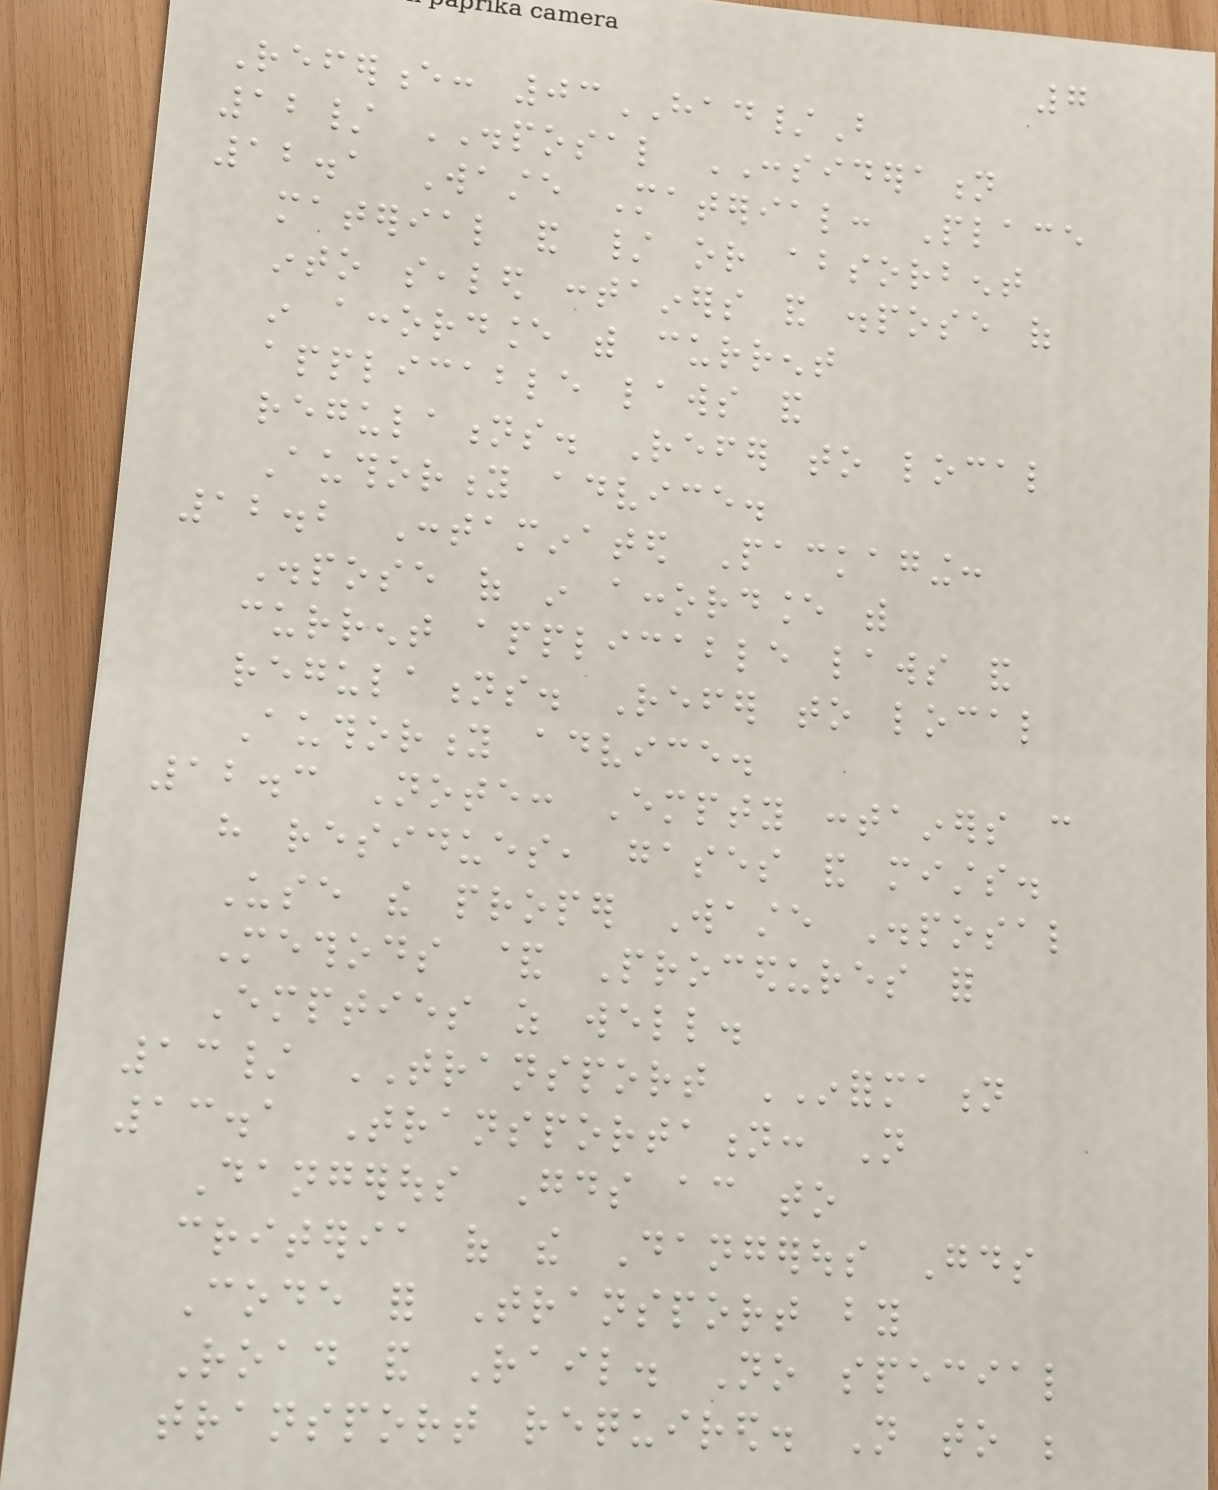7
Reference: 03HAD/B
12/ DISPOSAL CONSIDERATION
12.1 Waste Material: Place
material and / or absorbent
into sealed containers and dispose of
in accordance with current
applicable laws and
regulations. Refer to local
Authority advice.
12.2 Contaminated Packaging:
Dispose of in accordance with
current applicable laws and
regulations. Refer to local
Authority advice.
12.3 Note: Empty containers can
have residues, gases and mists.
Use the proper Waste Disposal
Methods & Procedures for
Empties as well.
13/ TRANSPORT INFORMATION
13.1 Transportation: Not
Dangerous Goods according to
criteria of the Dangerous Goods
Code for Transport by
Road and Rail. No special
transport required. Not to be
